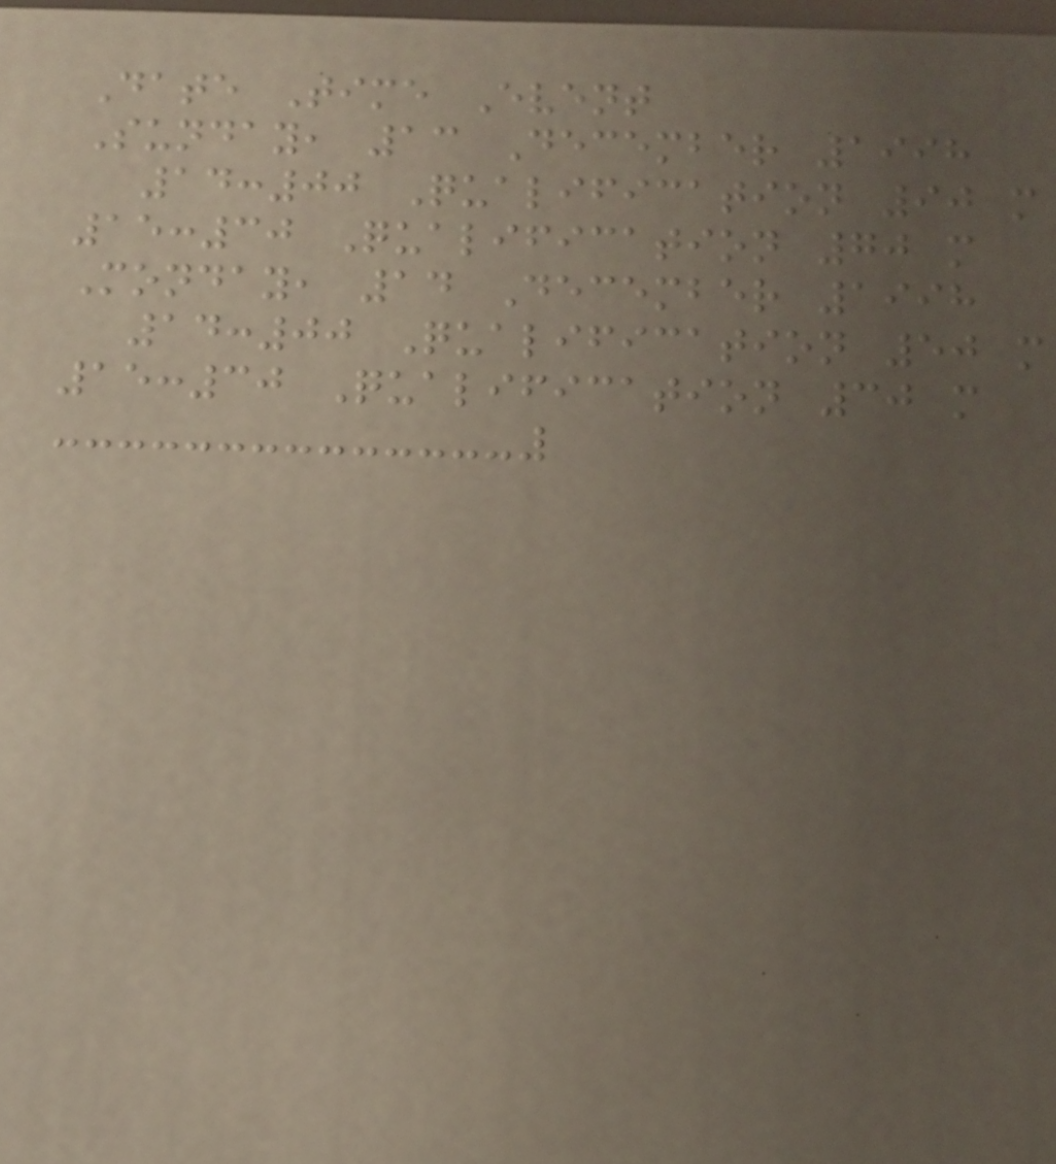Date Time Event
Sunday, 13 December 1998
14:00 Qualification 90 m
15:30 Qualification 70 m
Monday, 14 December 1998
14:00 Qualification 50 m
15:30 Qualification 30 m
